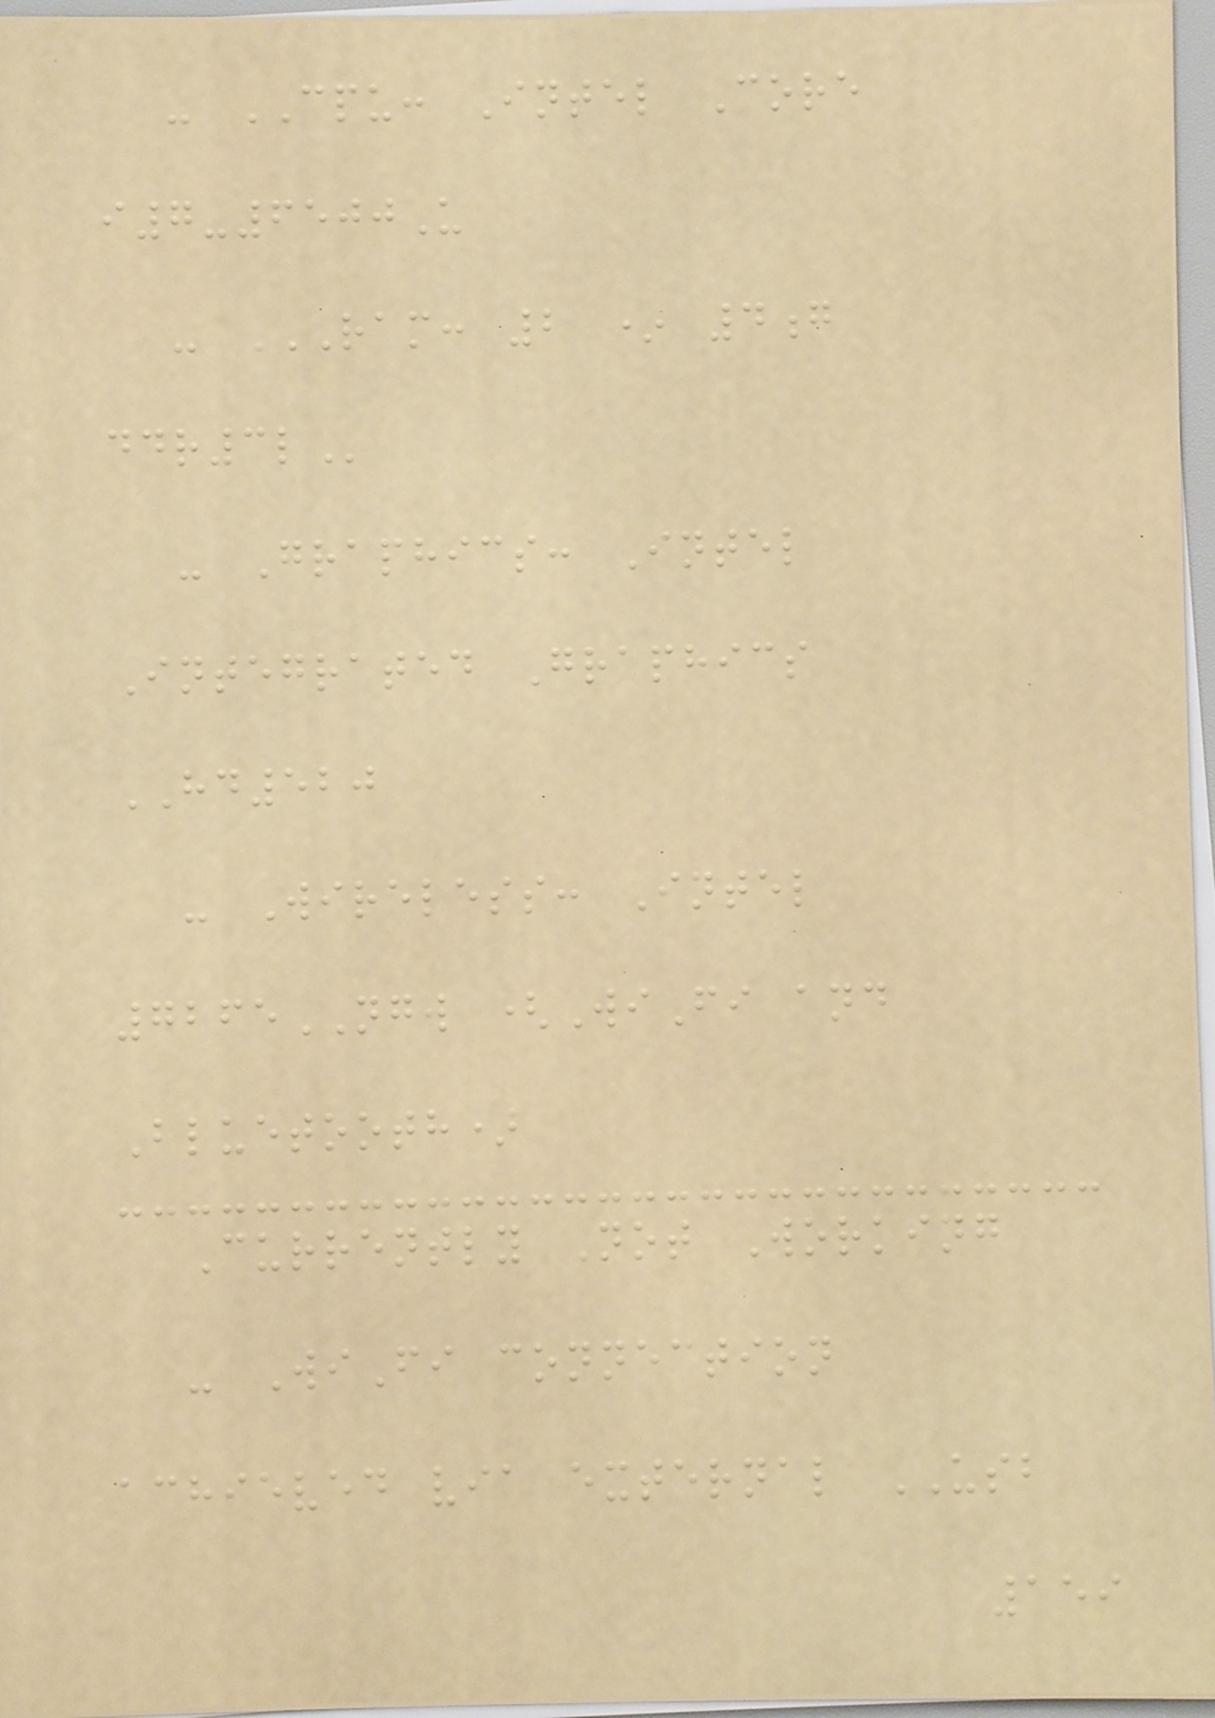- CPU: Intel Core
i7-6500U
- RAM: 2 * 4G
DDR3L
- Graphics: Intel
Integrated Graphics
HD520
- Wireless: Intel
7265NGW (WiFi and
Bluetooth)
Currently Not Working
- WiFi connection
achieved via external USB
159
